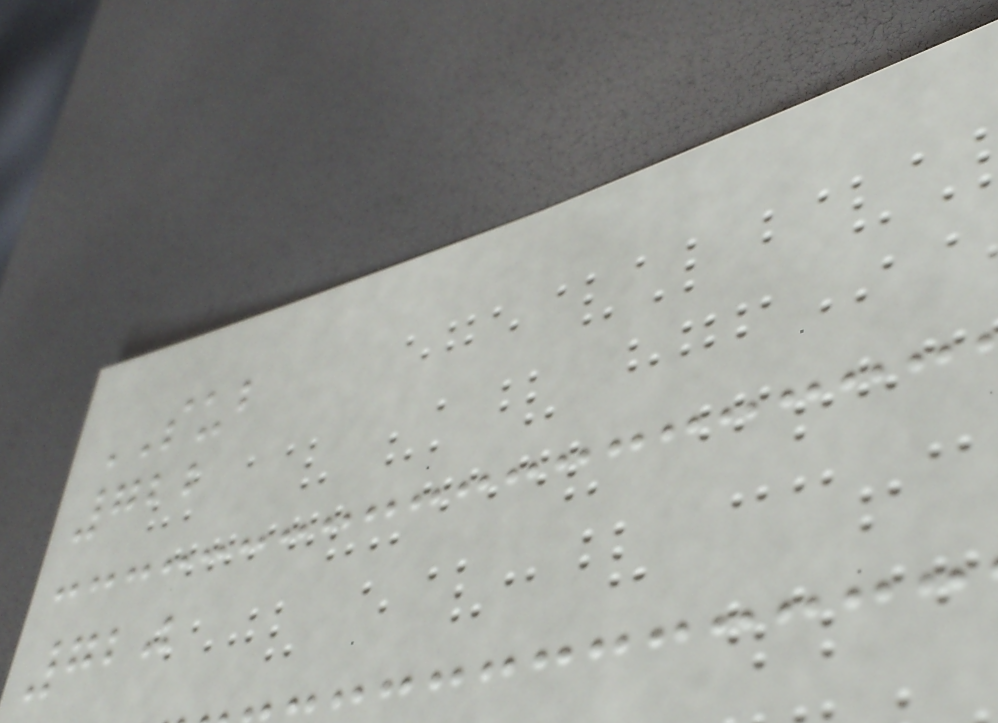SUB
722
720
